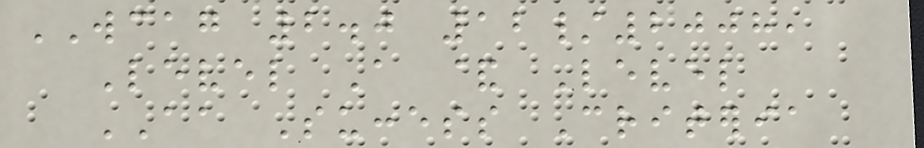WCAG 2.0 12/2008,
Level A & Level
AA Success Criteria
